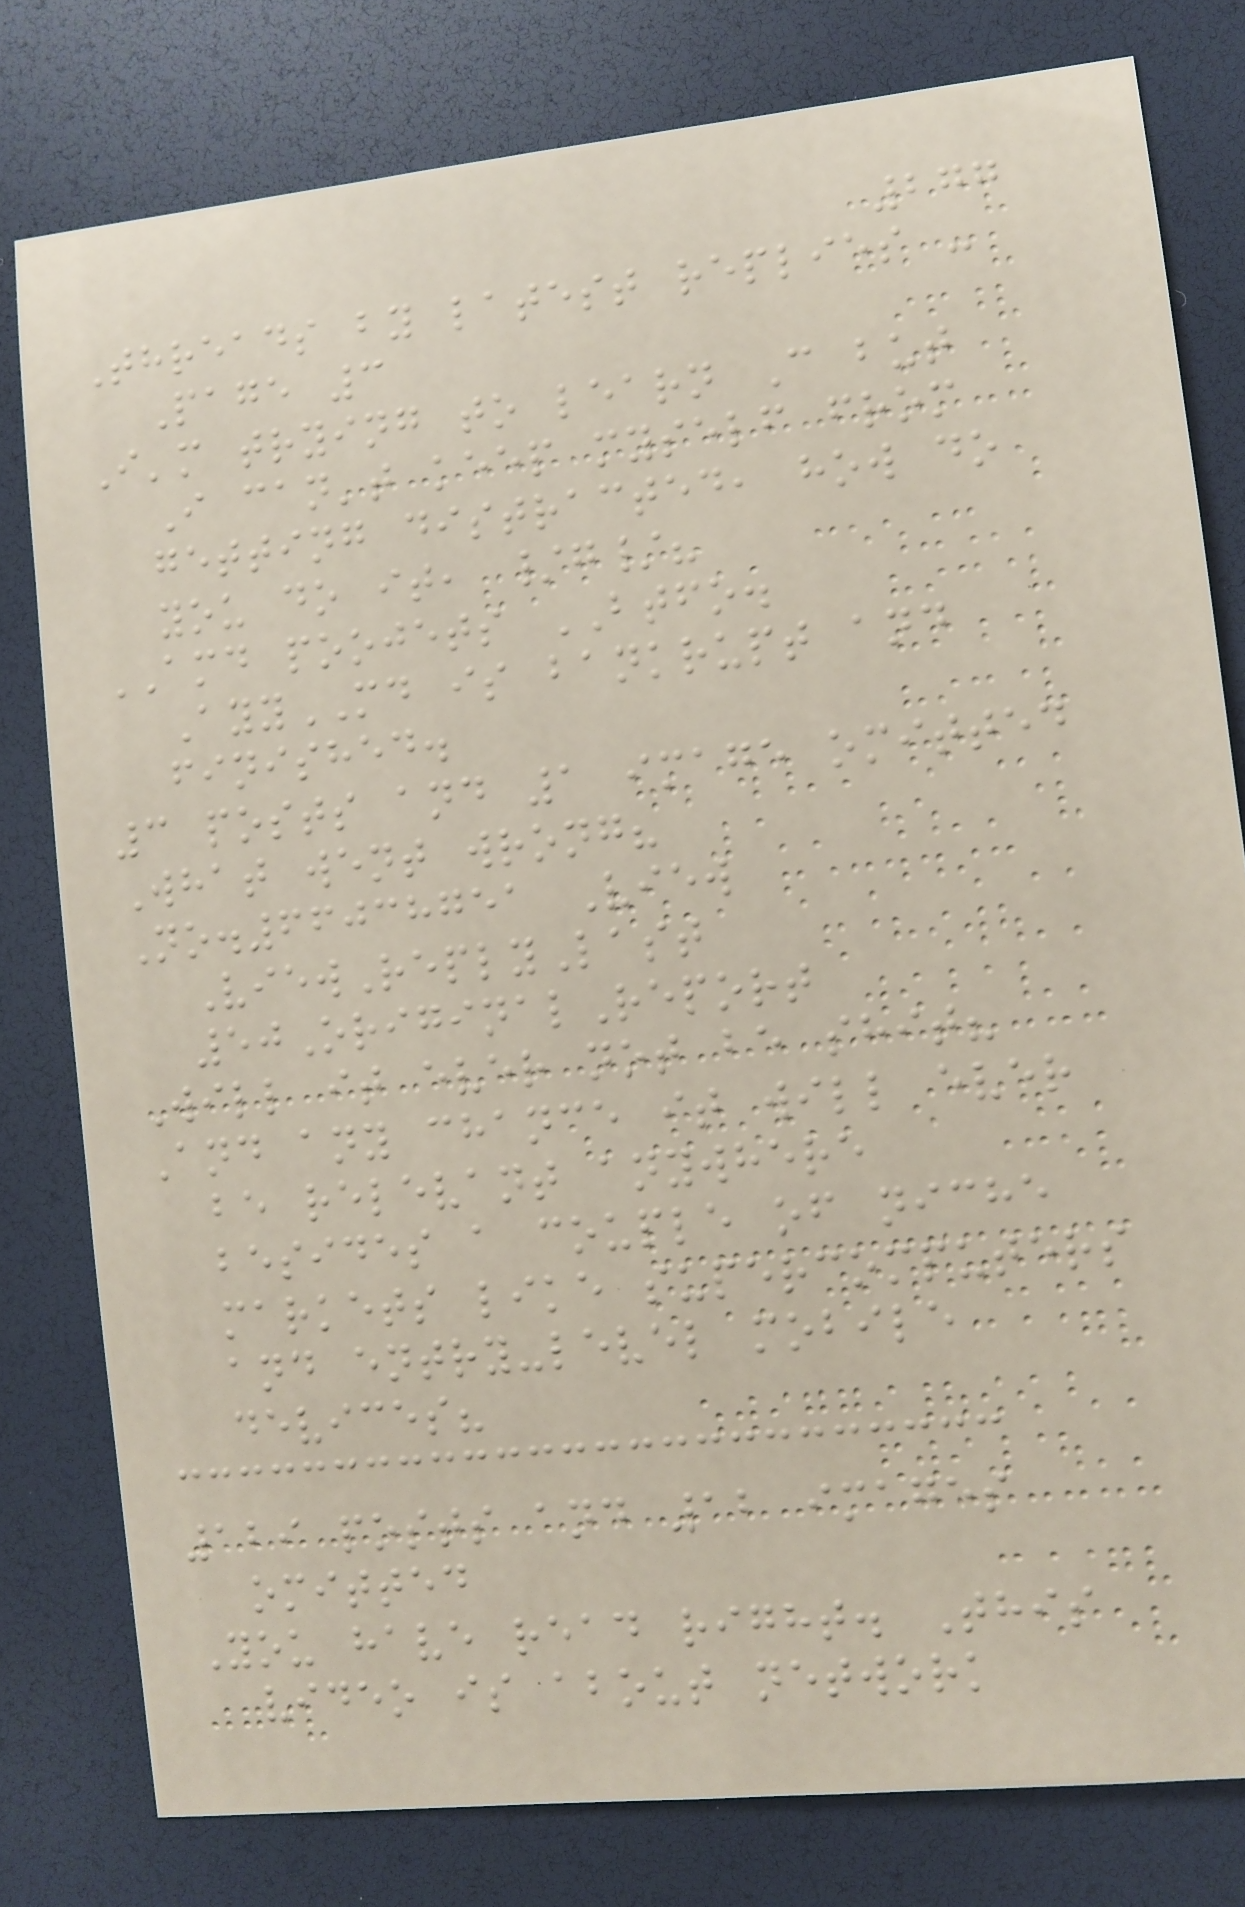277
Threads by latest replies -
Page 3
I'm trying to learn C but
I can't keep myself from
getting distracted, how do
you do it, /g/?
AMD poojets BTFO.
AyyMD is bankrupt and
finished.
3 posts and 1 image omitted
What went wrong?
No.66038751 View
ViewReplyLast
50OriginalReport
Will it ever not be shit?
And any chance it will ever
be relevant anywhere
besides a couple of niche
markets like supercomputers
and entry-level mobile
devices?
129 posts and 12 images
omitted
You have read right. This
video is about network
